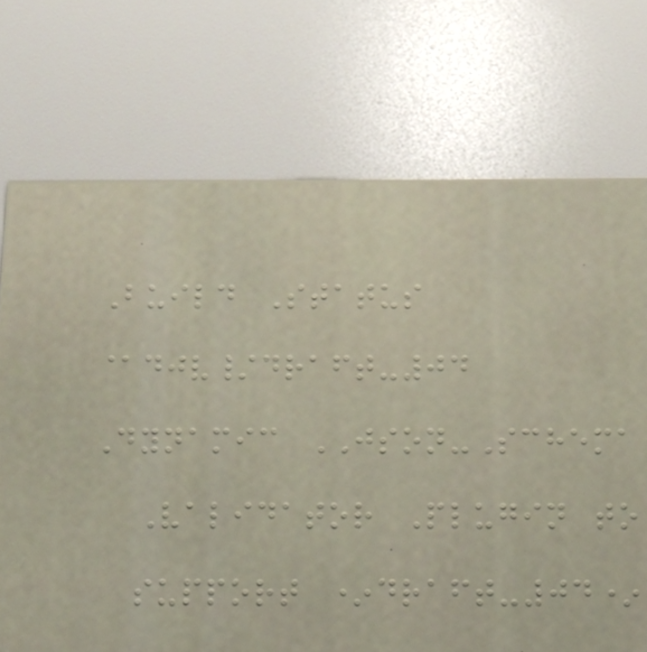Build Status
@djv/draft-04
Dynamic JSON-Schema
Validator Plugin to
support *draft-04*
